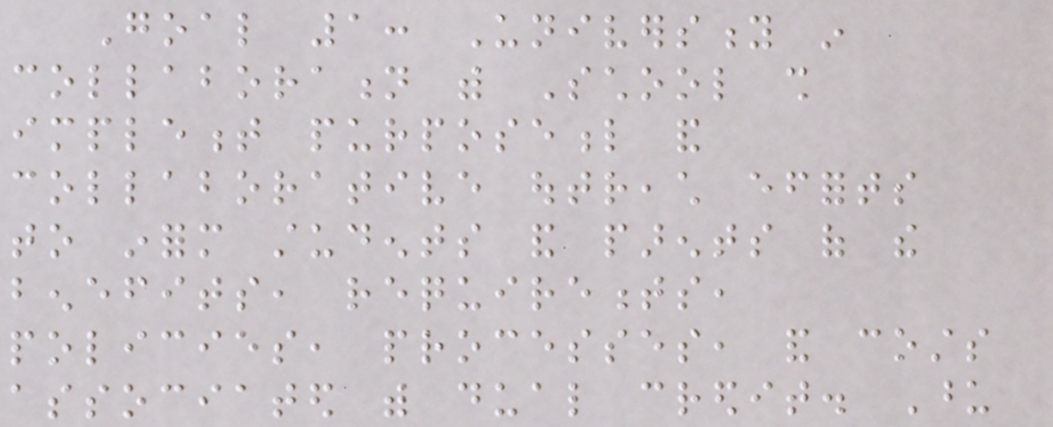Goal 1: University in
collaboration with School shall
implement purposeful and
collaborative outreach efforts
to inform students and parents of the
benefits, requirements,
policies, processes, and costs
associated with dual credit. Upon
